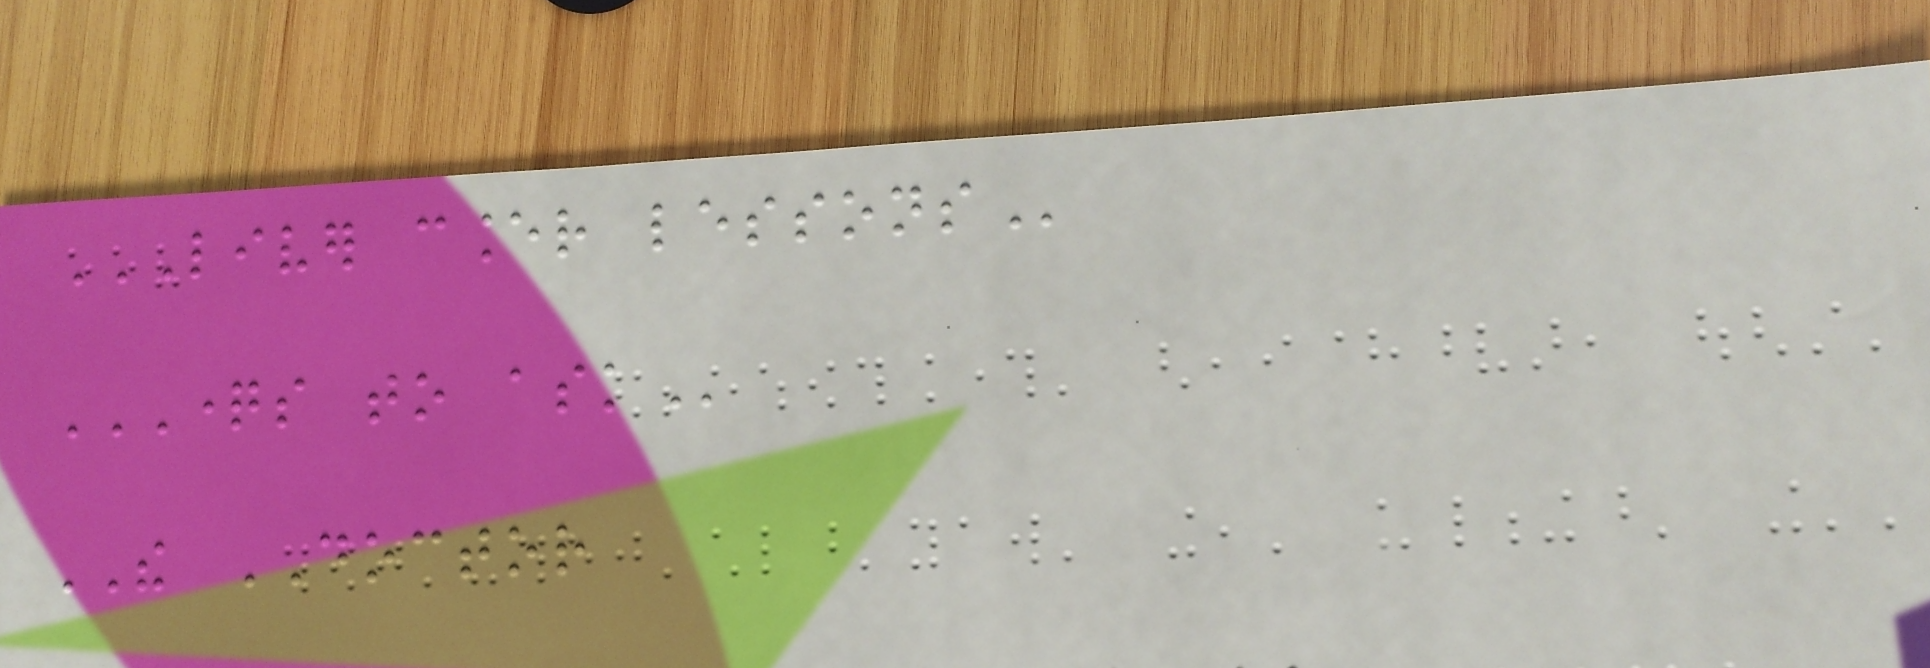LIVER CANCER LESSONS
QUESTIONS TO ASK
THE DOCTOR
